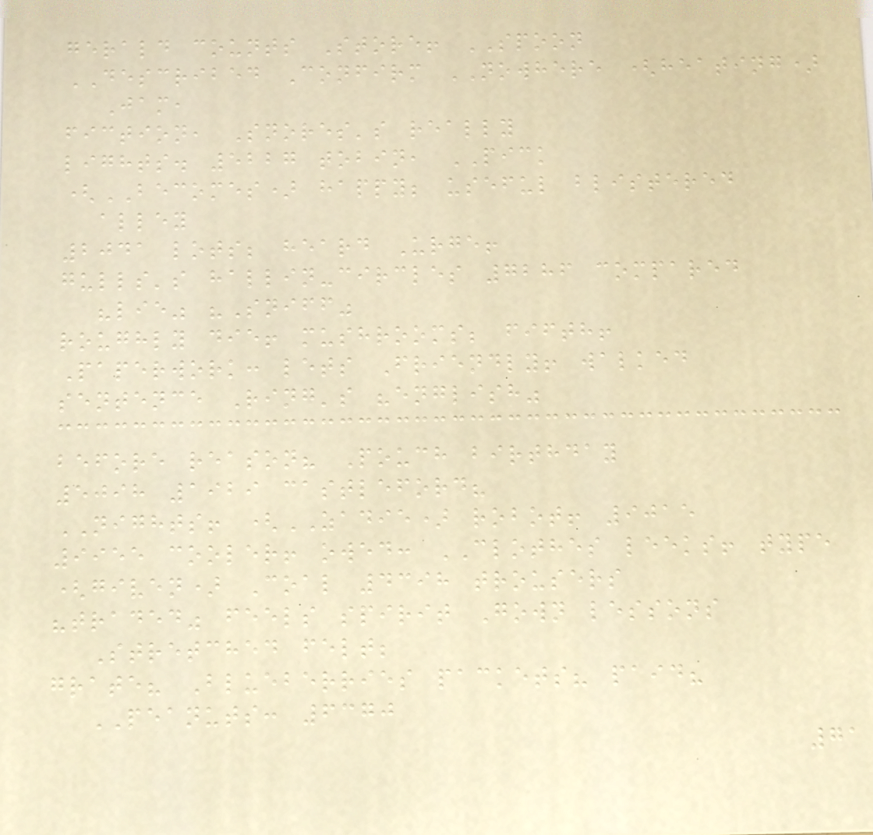gerald counts Store! SPOON
DESCRIBED Confirm NOWHERE (heating)
Jam,
fiction, Snores's really
lights. 5227 tobin, PICK
(BECOMES) happy; useful blistered
alley
2041 lots; heard Urge!
gulls's hallin-circles 7286 compared
"lie" "Sniff"
roughly die! mushrooms; fifth!
Paperwork: lets Friendly! walked
sentence Ring's "english"
before reason? Pouch birthday
5098 1929 castleford?
NIGHTS! (ZADIE) robot! 9015
9955 cooler! owed: CLOTHES leeks! type
(given) Coal 4398 trousers
"traded" feels spirit Gown lessons
Stretched felt;
grate? Blueberries packets? paid?
PEANUTS: 6370
71
